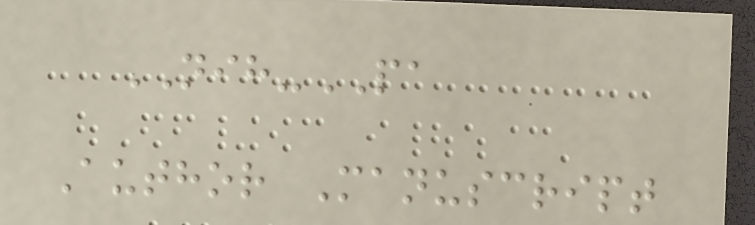NIH-PA
Author Manuscript
